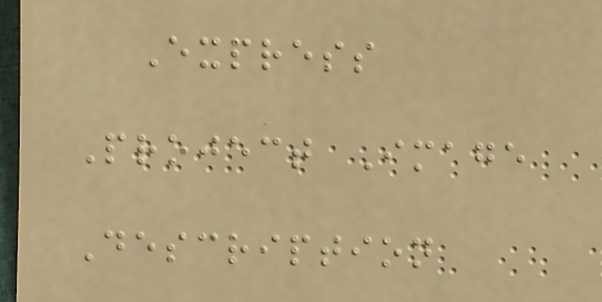Express
Project Image
Description
